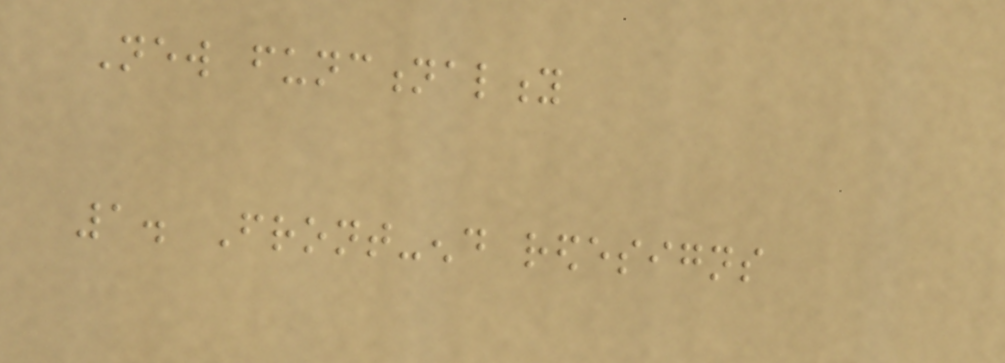New functionality
1. Front-end redesigns
